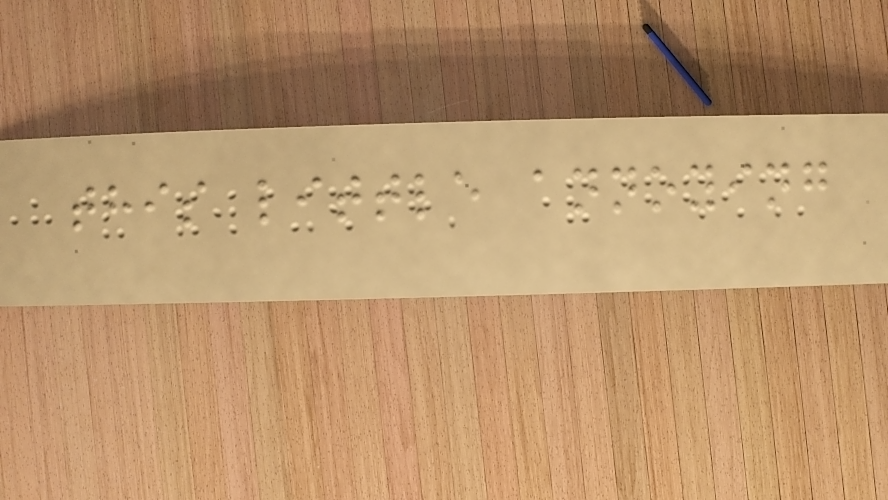this little annoying
